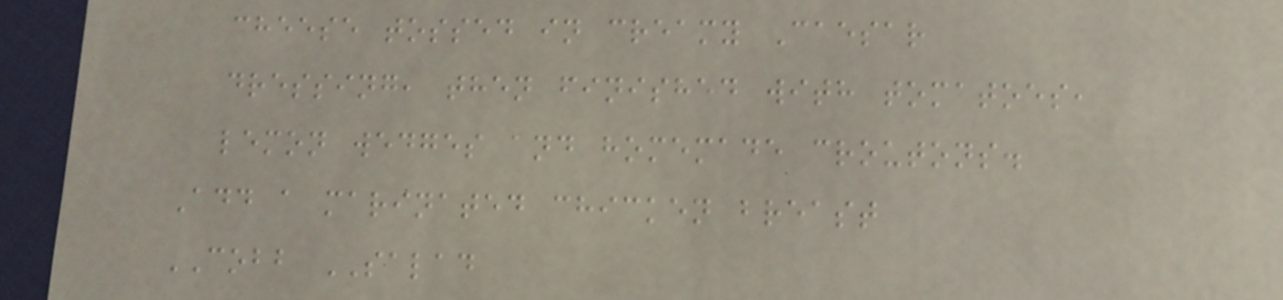cheese tossed in creamy Caesar
dressing, then finished with tomatoes,
lemon wedges and homemade croutons.
Add a marinated chicken breast
COBB SALAD
